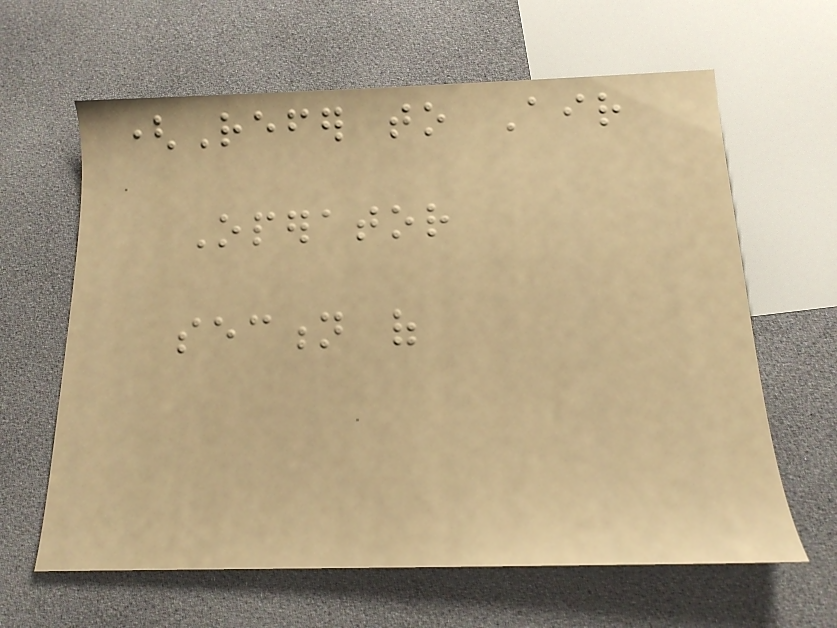(Refer to Air
Operator
section of
